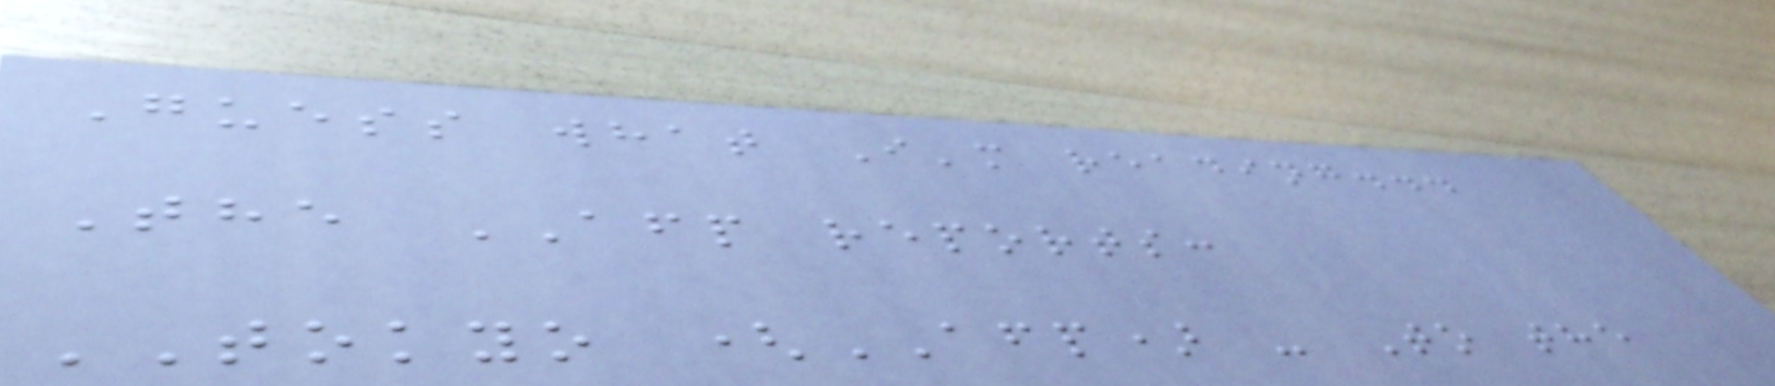Guess what I'm reading...
The AFP reports:
TOKYO (AFP) - To the
